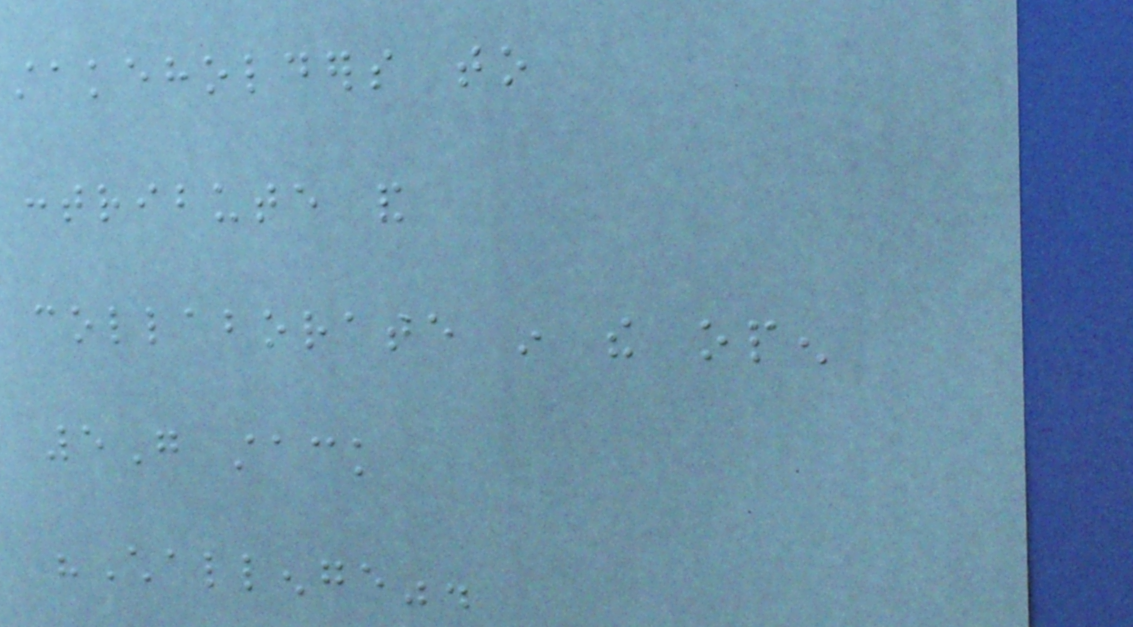stakeholders to
contribute and
collaborate in the open
5G stack
"Challenge".
